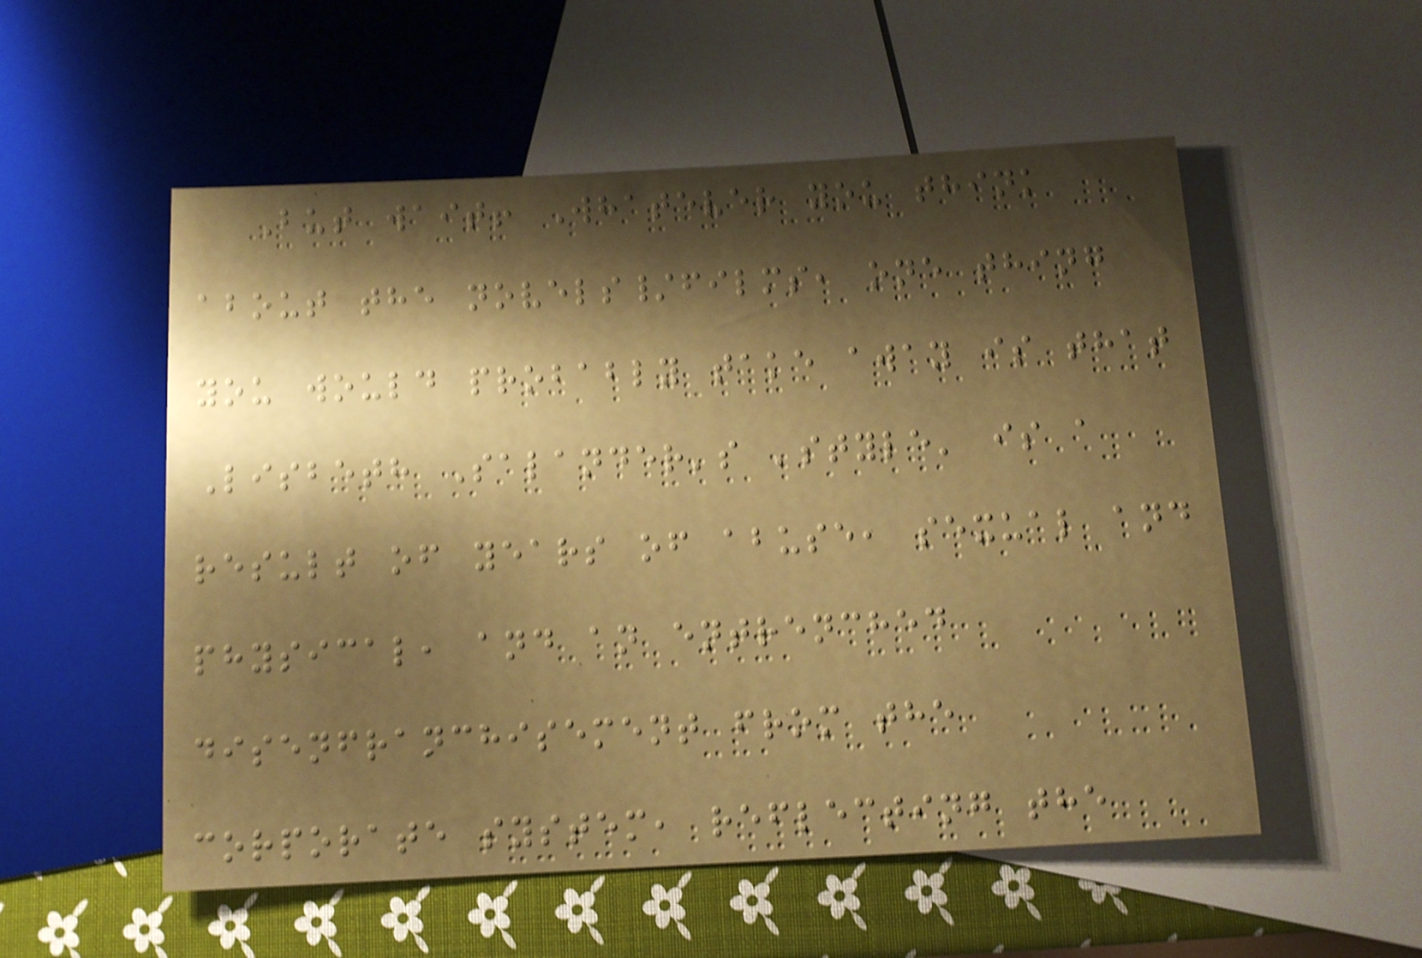But wait! Whatever you think
about the novels/films, one thing
you would probably take away is that
Lisbeth Salander's 'style' is a
result of years of abuse, sexual and
physical, and an entrenched
disenfranchisement from the
corporate system, reflecting the
